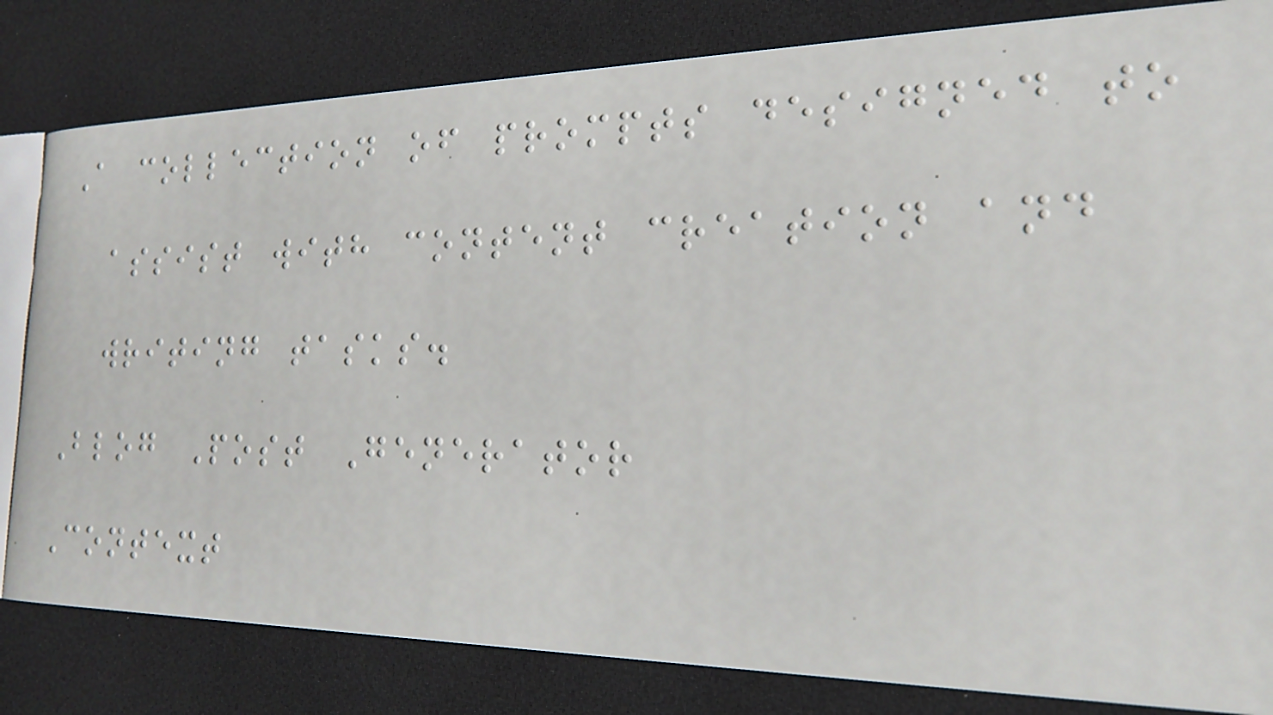A collection of prompts designed to
assist with content creation and
writing tasks.
Blog Post Generator
Context
